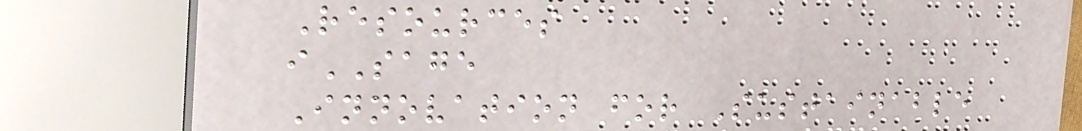Resources
iSAGE
Innovation for Sustainable
